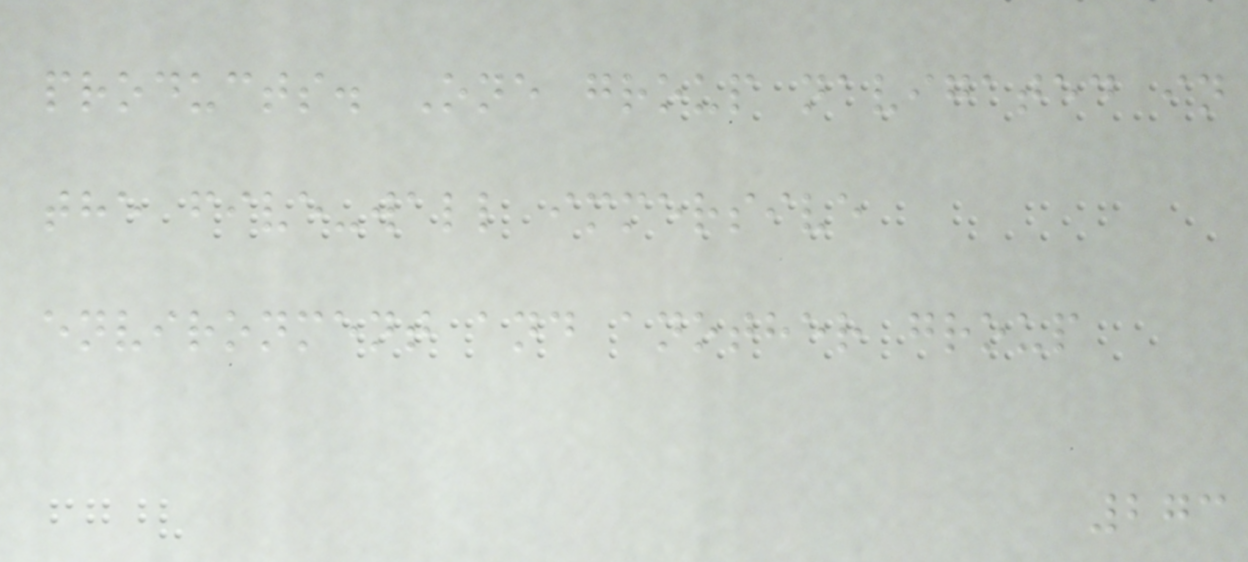products. One group navigated in
the five-wall immersive
environment and another group
273
